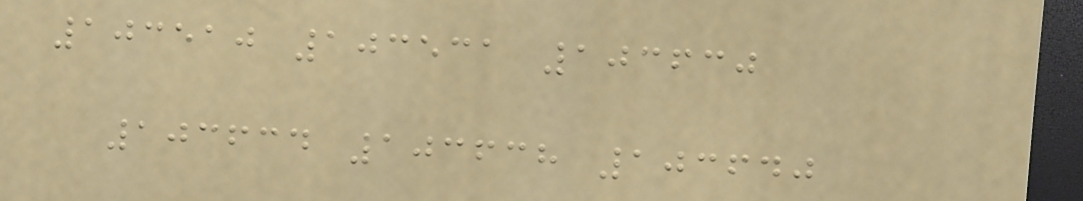103510 103531 103630
103634 103638 103640
